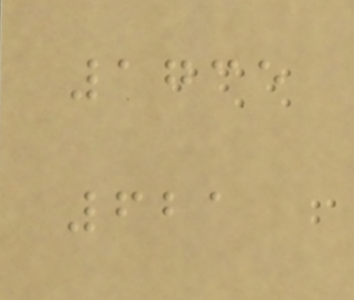1735
621
